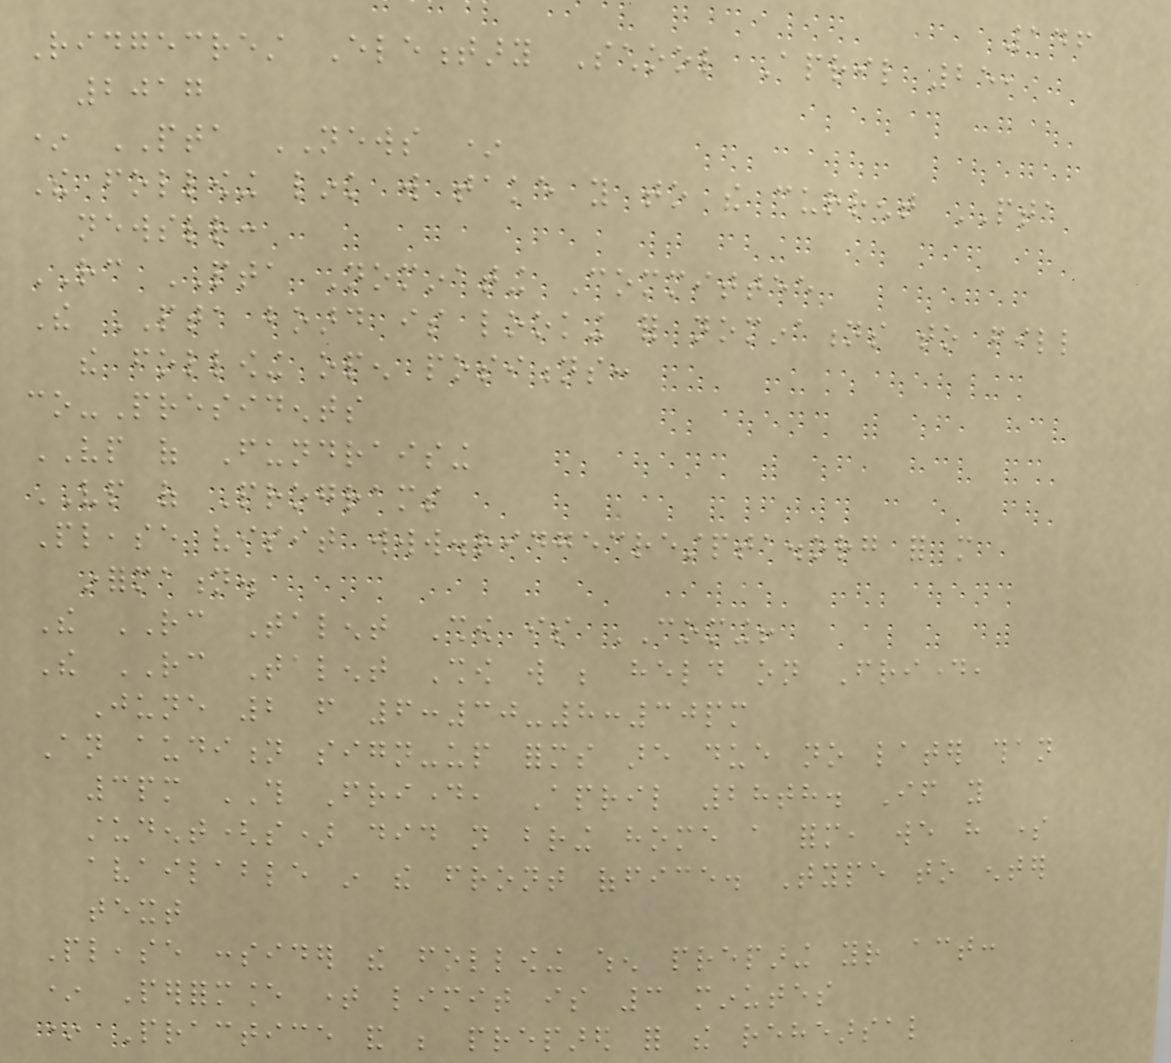146
Ridgecrest Elementary School April 25,
2017
* PTA NEWS *
The following link will take you to the current PTA
newsletter:
RC PTA Nominating Committee
The PTA board is looking for nominations to fill
the following open positions:
co-Presidents
VP of Fundraising
VP of Programs
Please visit www.ridgecrestpta.org for more
information.
The RC Talent Show is COMING!
The RC Talent Show will be held on Friday,
June 2 from 6:30-8:30pm
An audition sign-up forms are due no later than
3pm THIS Friday, April 28th. If you
student(s) did not bring home a form, we have some
available in the front office. Type to enter
text
Please consider the following when preparing your act:
* Performance time limit is 3 minutes
* Practice and be prepared for the rehearsal
